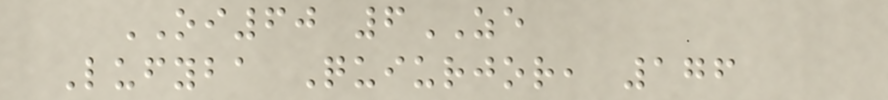OI60 6ZE
Lufyba Quiurjor, 176
